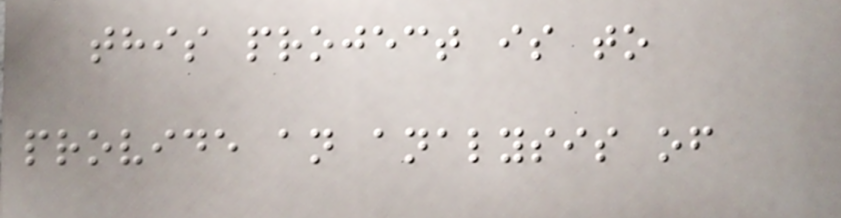this project is to
provide an analysis of
